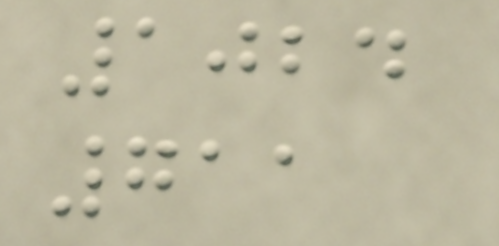1024
711
